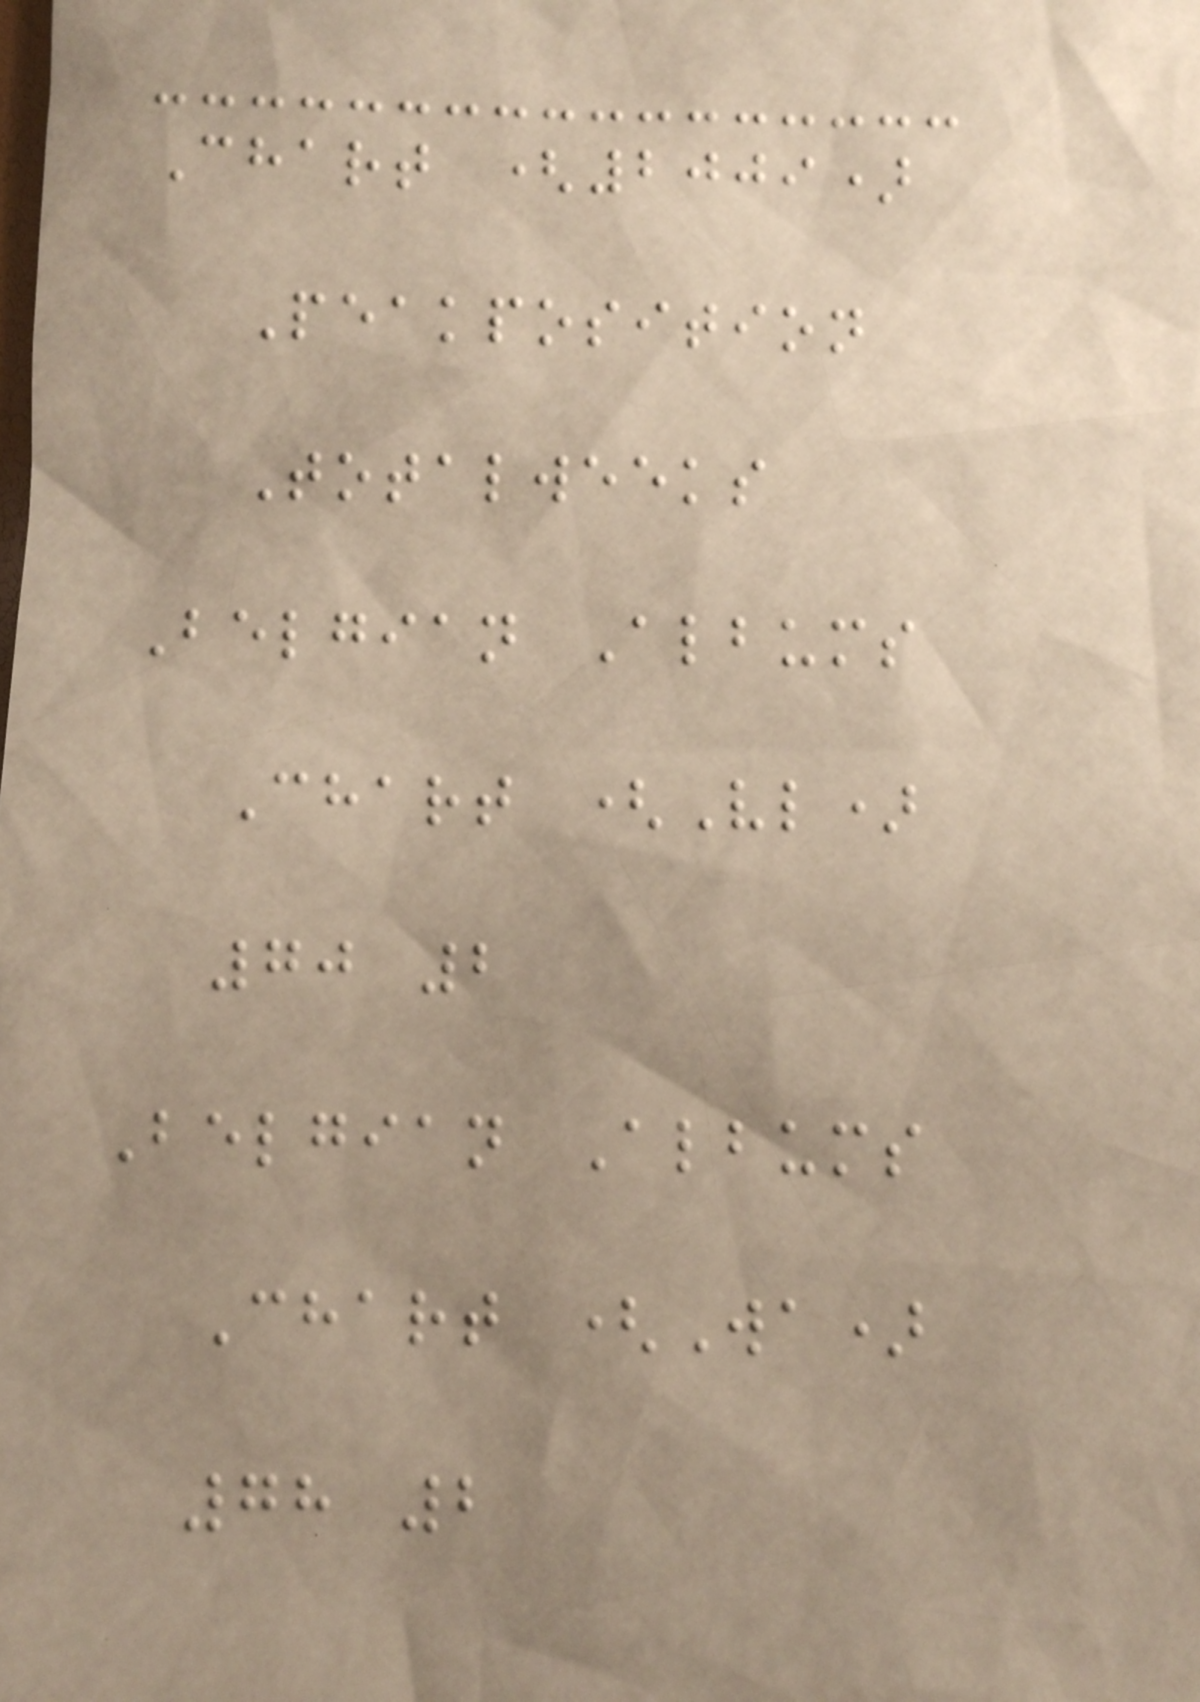Chart (2009)
Peakposition
Totalweeks
Belgian Albums
Chart (Vl)
70 2
Belgian Albums
Chart (Wa)
78 2
